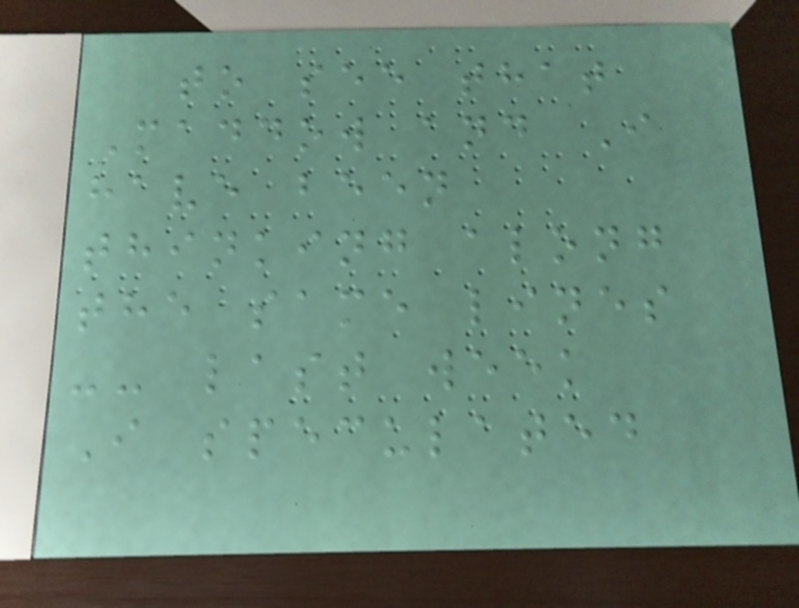to see that
Maddow and I
have been
thinking along
the same lines
-- last week
I speculated
